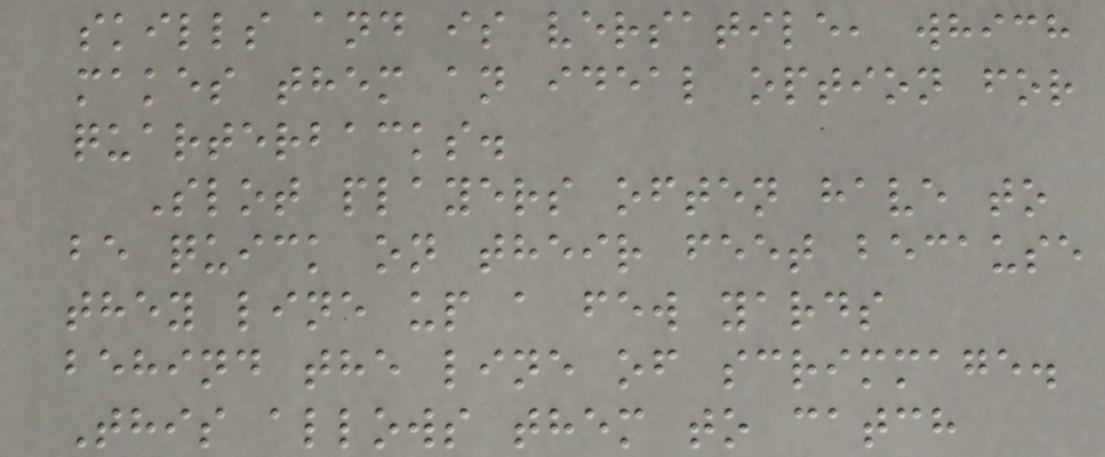skills and is versatile, which
makes them an ideal option for
quarterbacks.
Slot players often have to
be quick on their feet because
they line up a few yards
behind the line of scrimmage.
This allows them to catch
